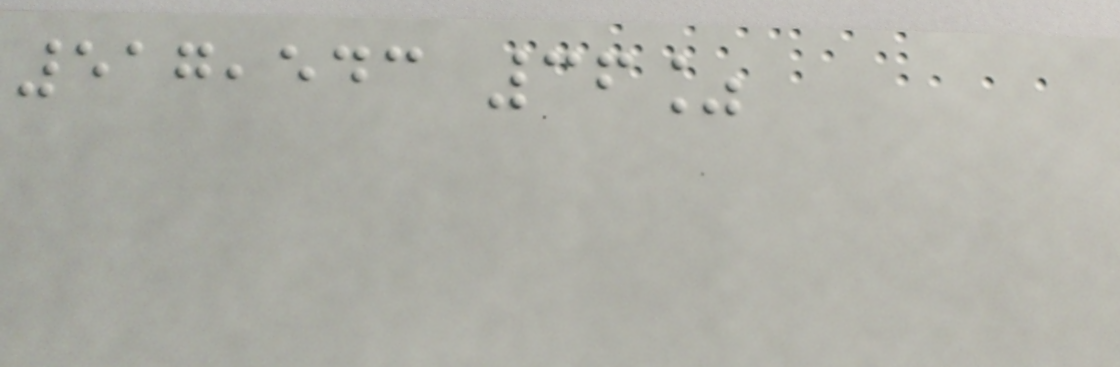517,543 36%
